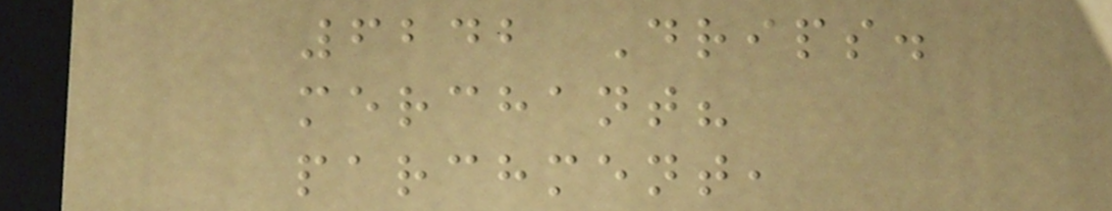6242 Drips.
merchant?
parchment,
